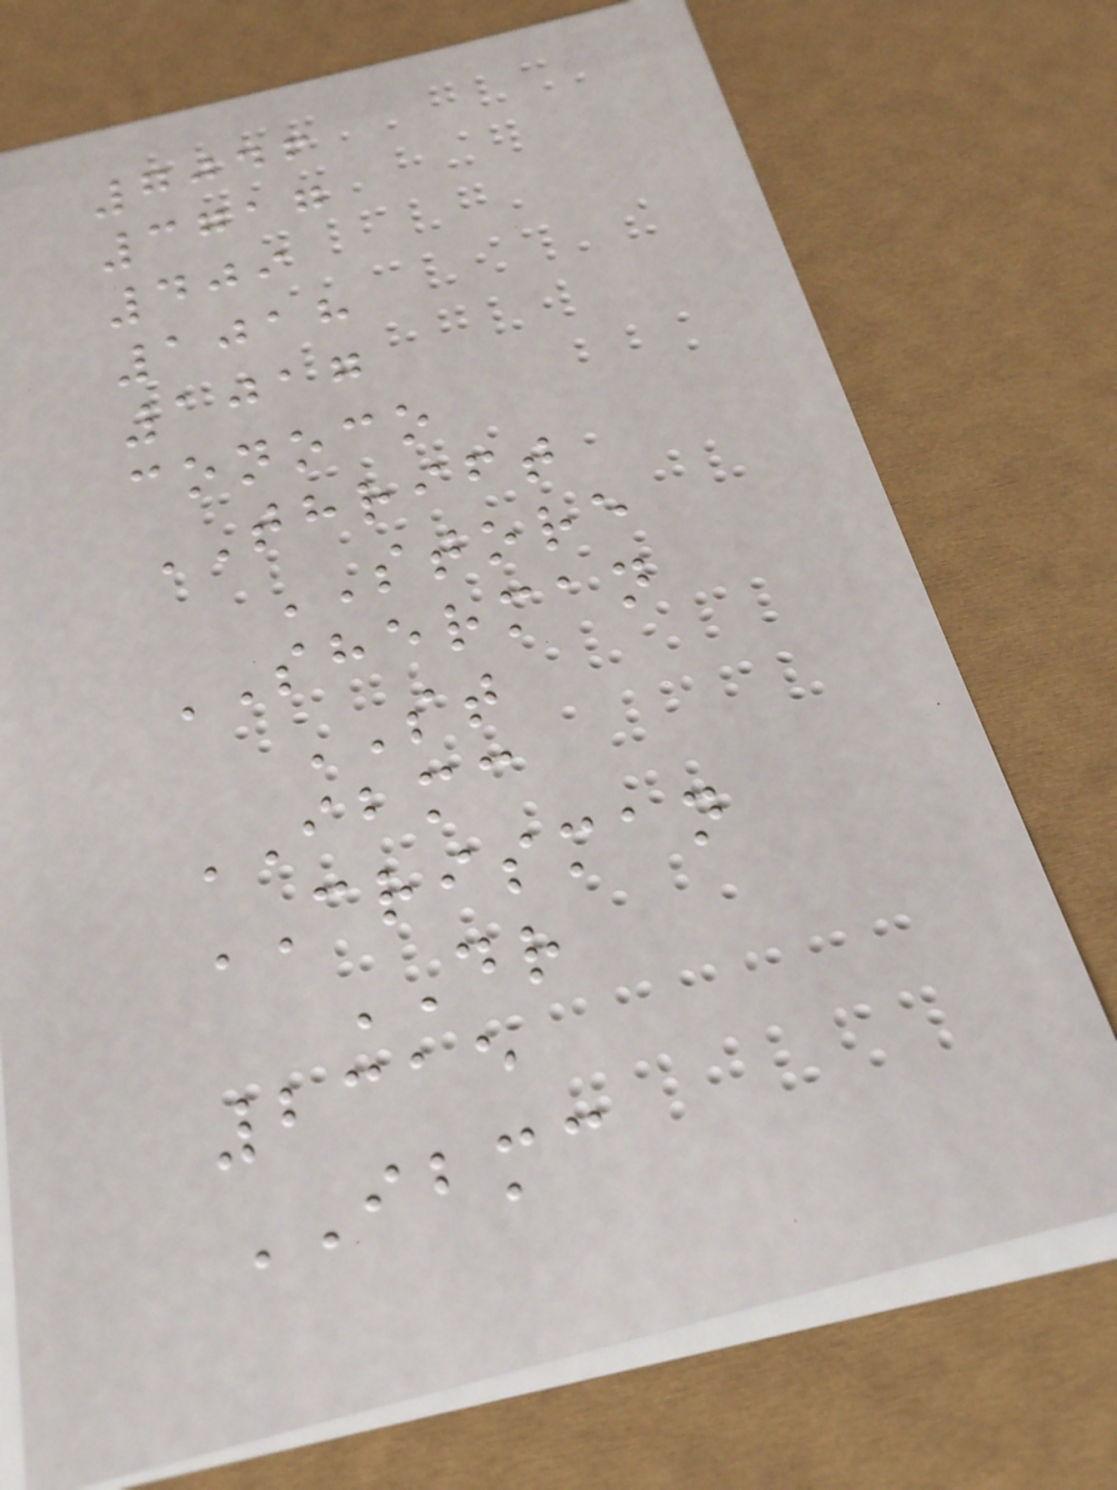7046
3717
409
1018
1017
conoco
THRIFT
STORE
SHERMAN
ST
IBMC
CRISMAN
DR
2315
IBMC
